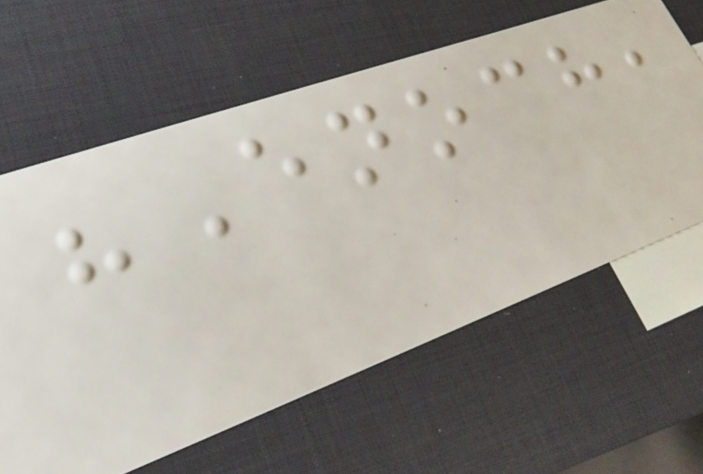"Enoch,
